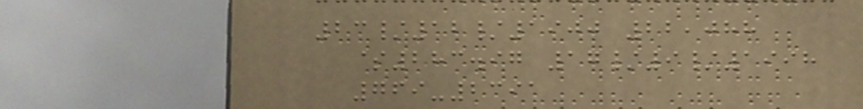23/12/1900 22,088
$283.97 17/9/1998
769-2391
